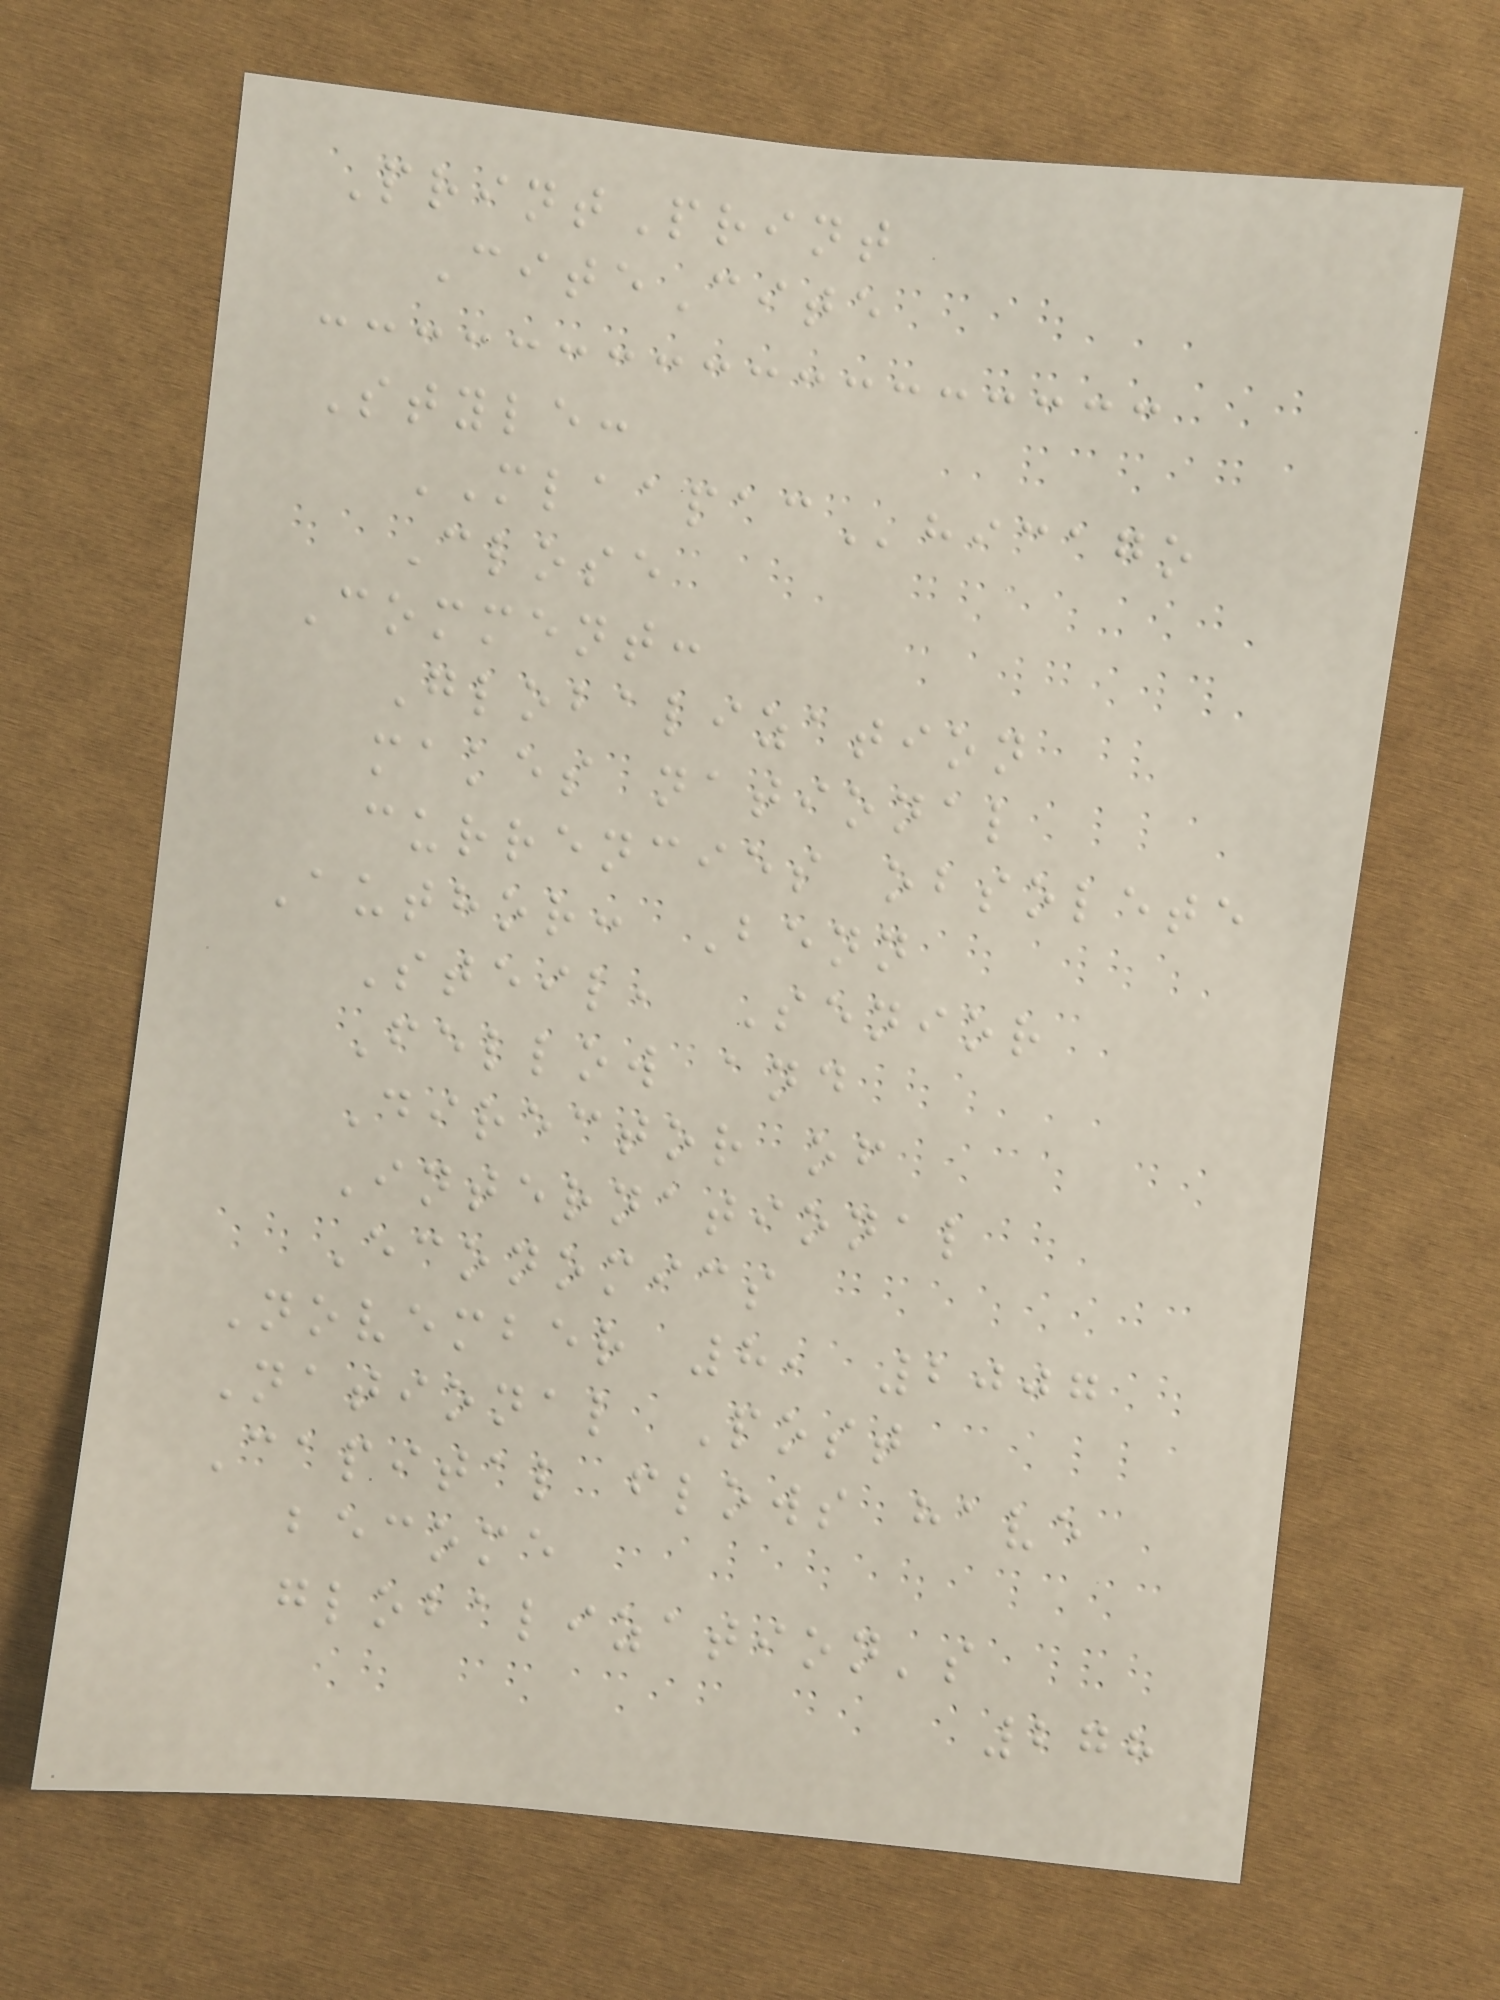PrintPrint
CiteCite
Style:
MLAAPAChicago
Close
Comment:
Globalization
makes national
currencies obsolete
Author: Benn
Steil, Senior
Fellow and
Director of
International
Economics
November 8, 2007
National Post
Capital flows have
become
globalization's
278
